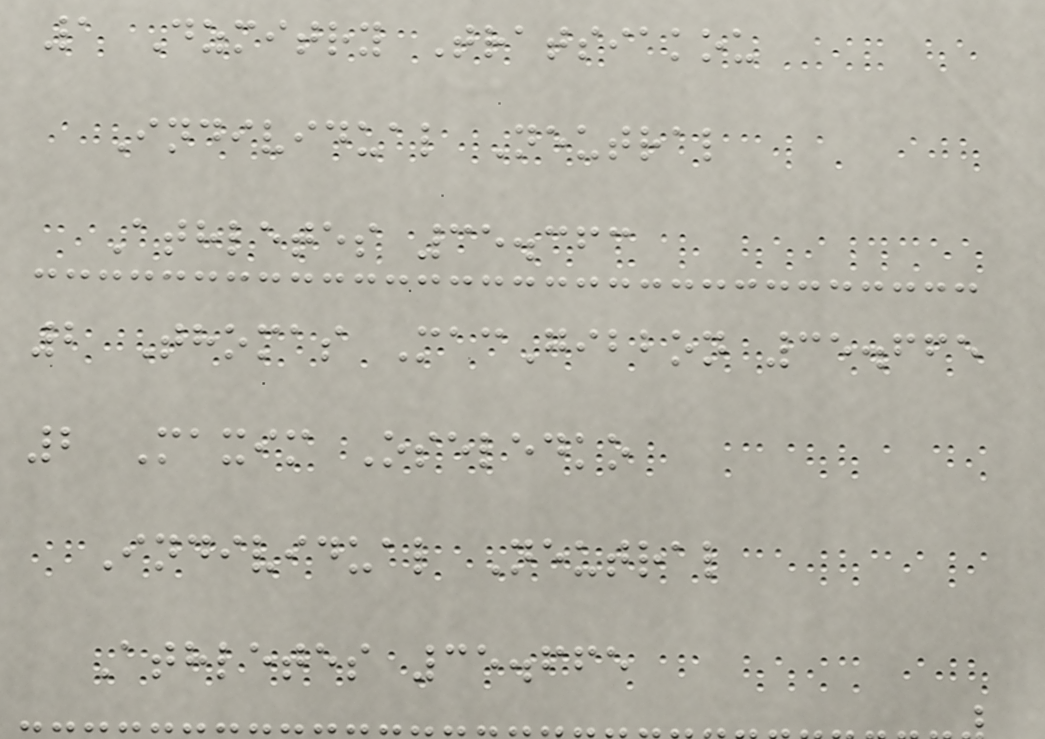1 Dzmitry Tratsiakou
Individual Neutral
Athletes 35.363
2 Thomas MacGibbon 35.665
2 Maxim Oseledko
Individual Neutral
Athletes 35.665
